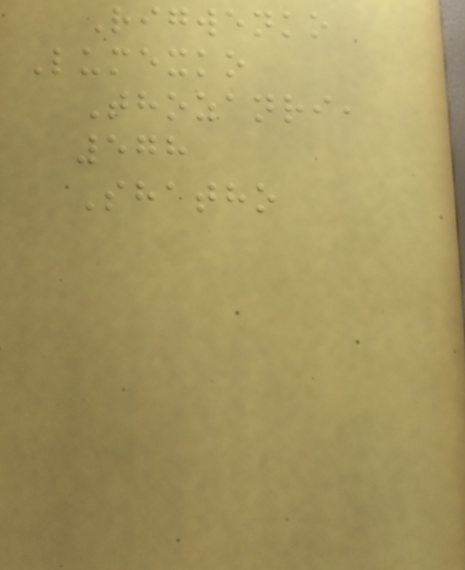Rigwenko
Lumexko
Thozanri,
578
Shatho
